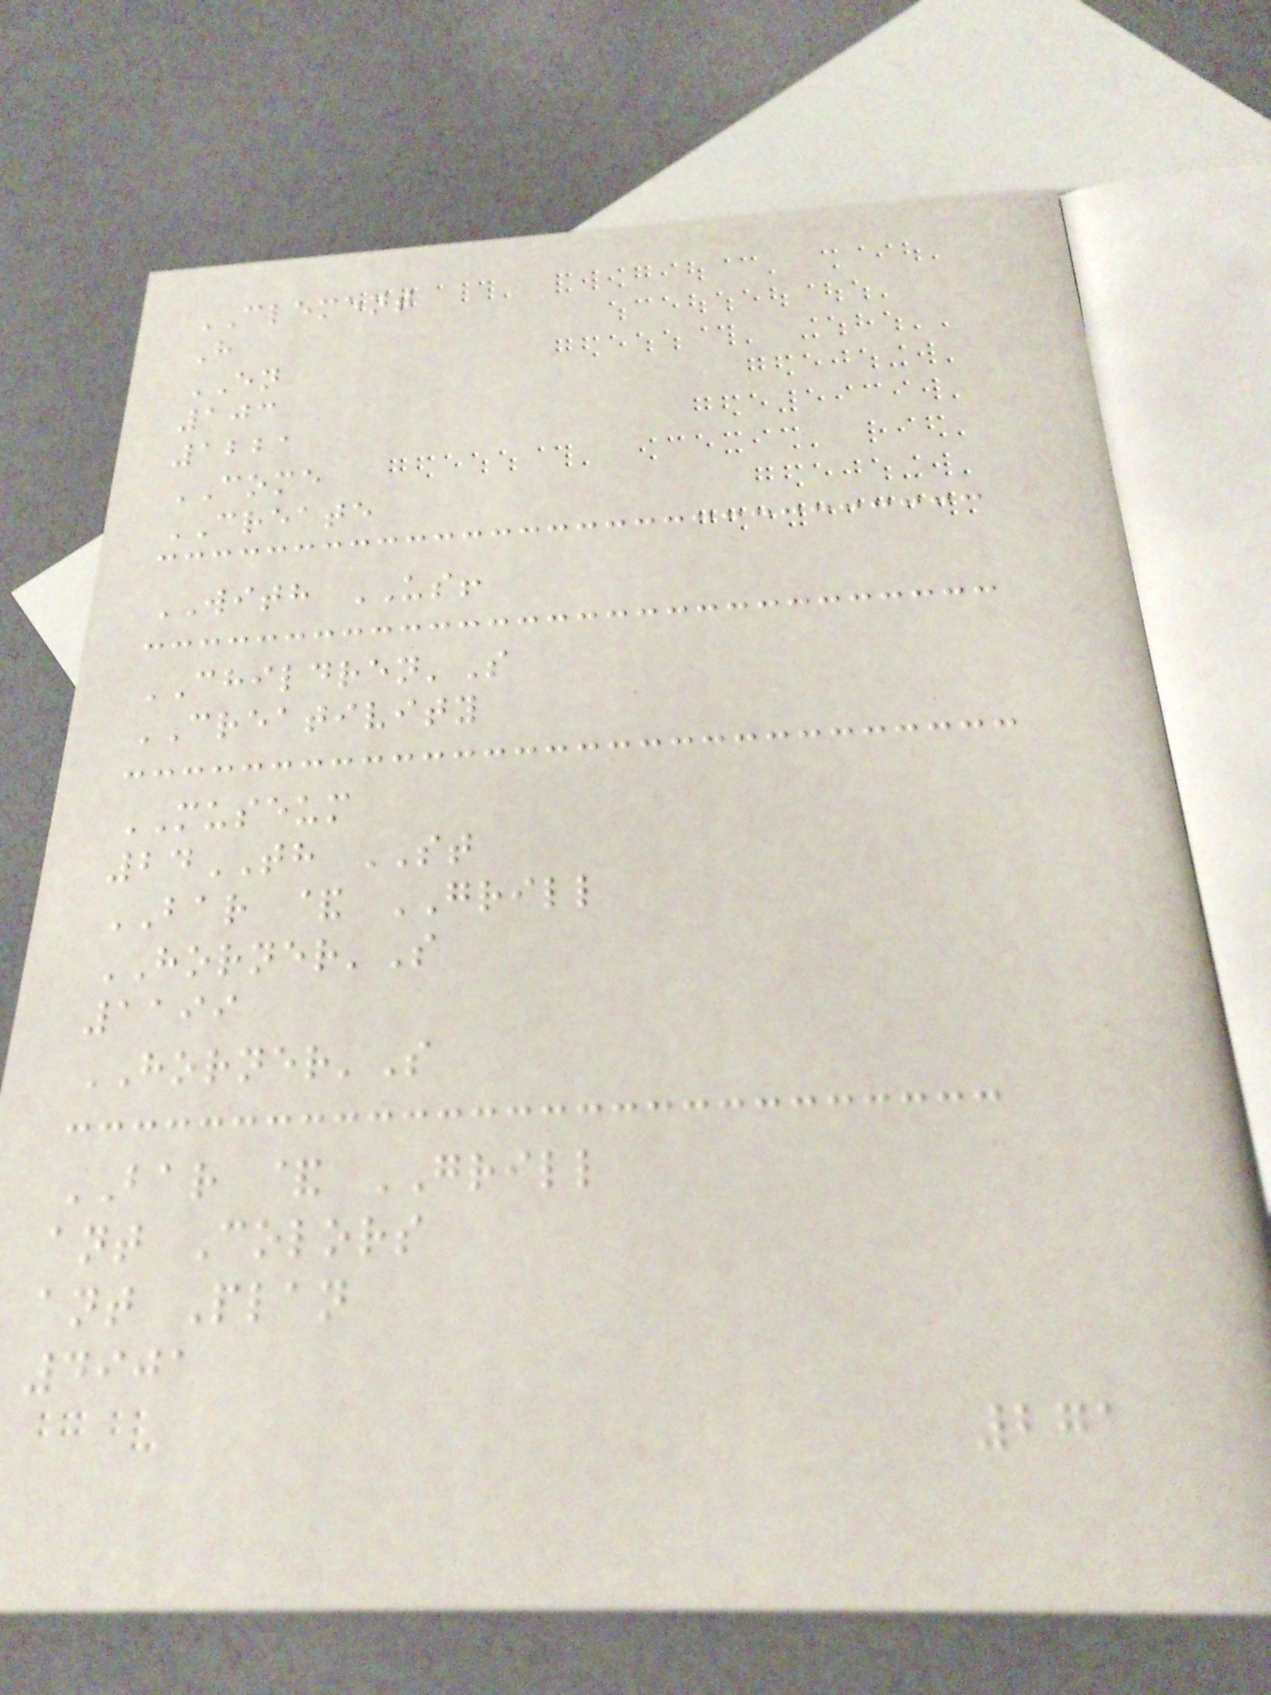CLEMENT
H
EN
103
1221
COME
CREATE
WITH US!
CHILDREN'S
CREATIVITY
MUSEUM
24TH ST
BAR & GRILL
HORNER'S
1199
HORNER'S
BAR & GRILL
ant Colors
ant Plan
4901
271
